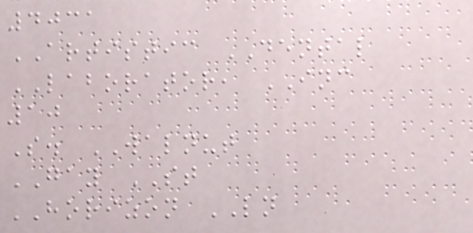4031
ARTISTIC DENTAL
LABORATOR, INC
10
S. WALNUT
GAY ST
HORIZON LN
